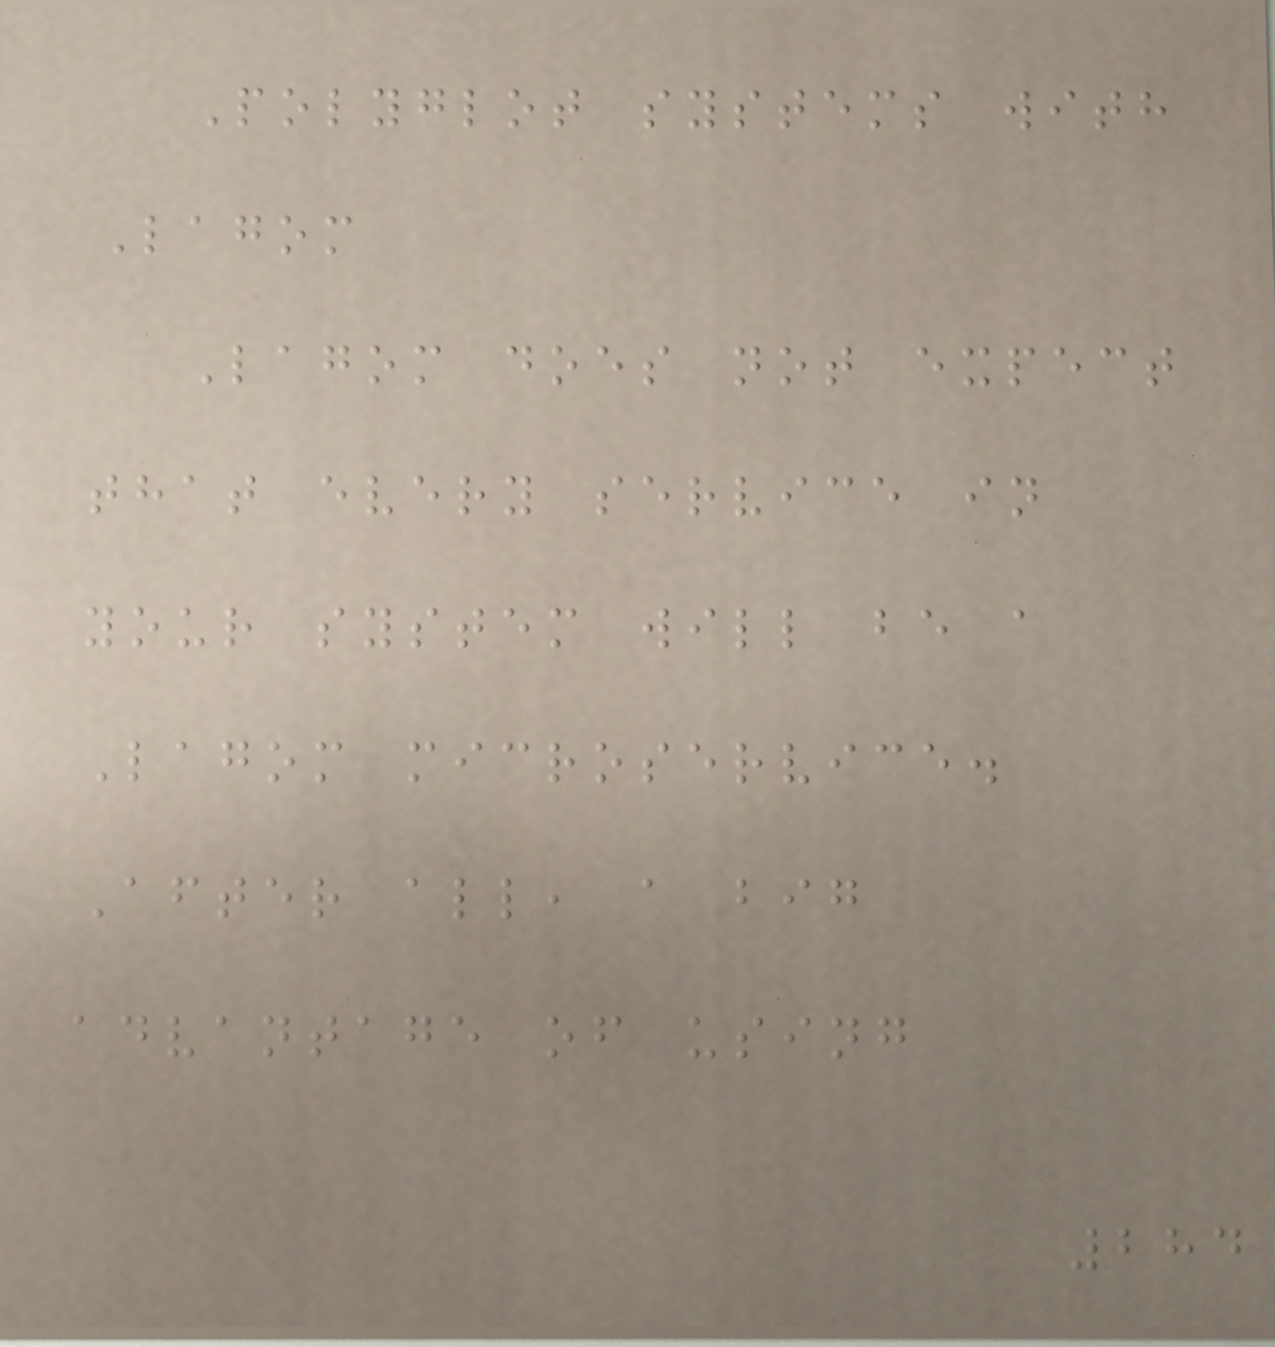Polyglot systems with
Lagom
Lagom does not expect
that every service in
your system will be a
Lagom microservice.
After all, a big
advantage of using
284
